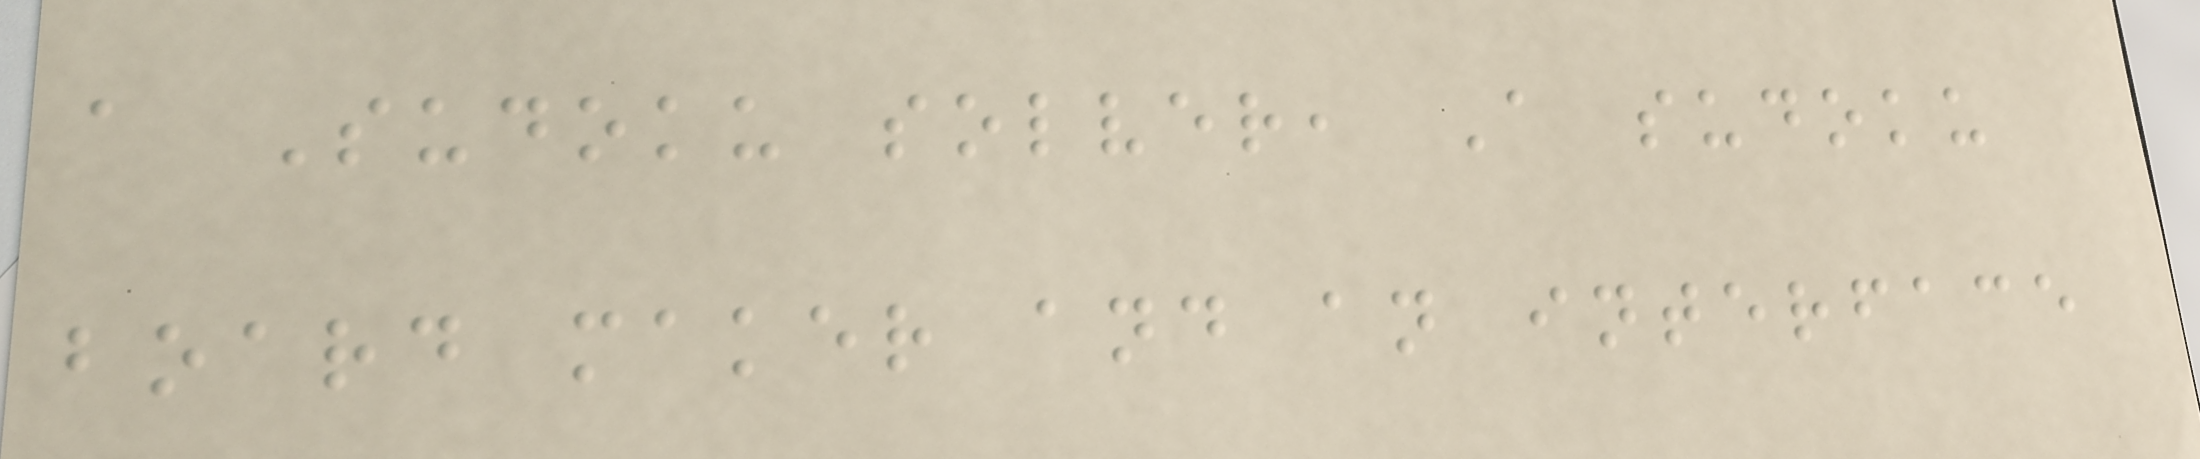a Sudoku solver, A sudoku
board maker and an interface
